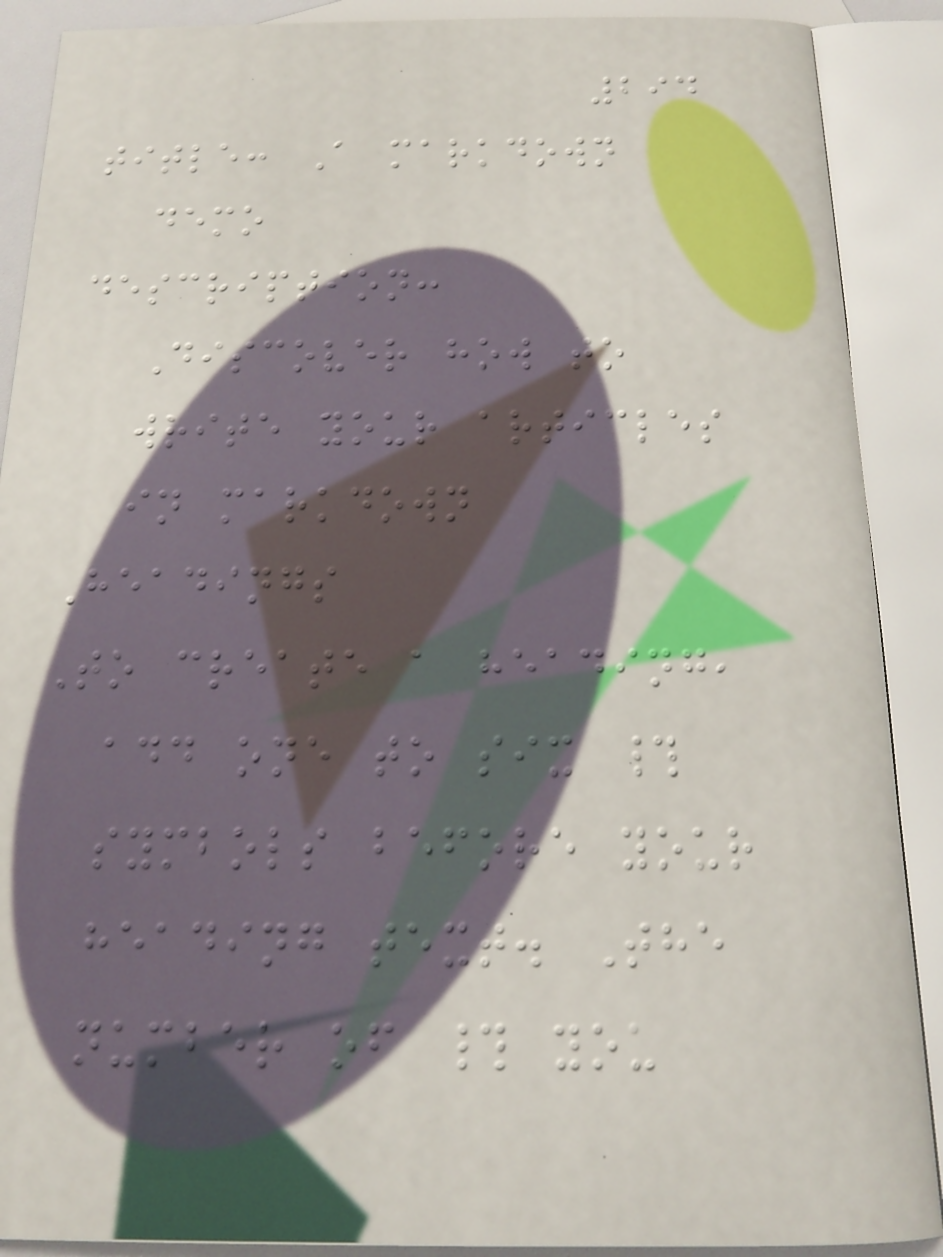294
title: A markdown
demo
description:
Discover how to
write your articles
in markdown
Headings
To create a heading,
add one to six #
symbols before your
heading text. The
number of # you
